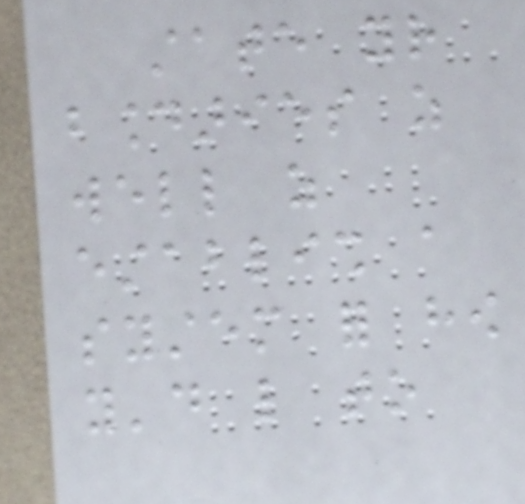state your
boundaries as
well as
establish a
system for how
you'd like to
